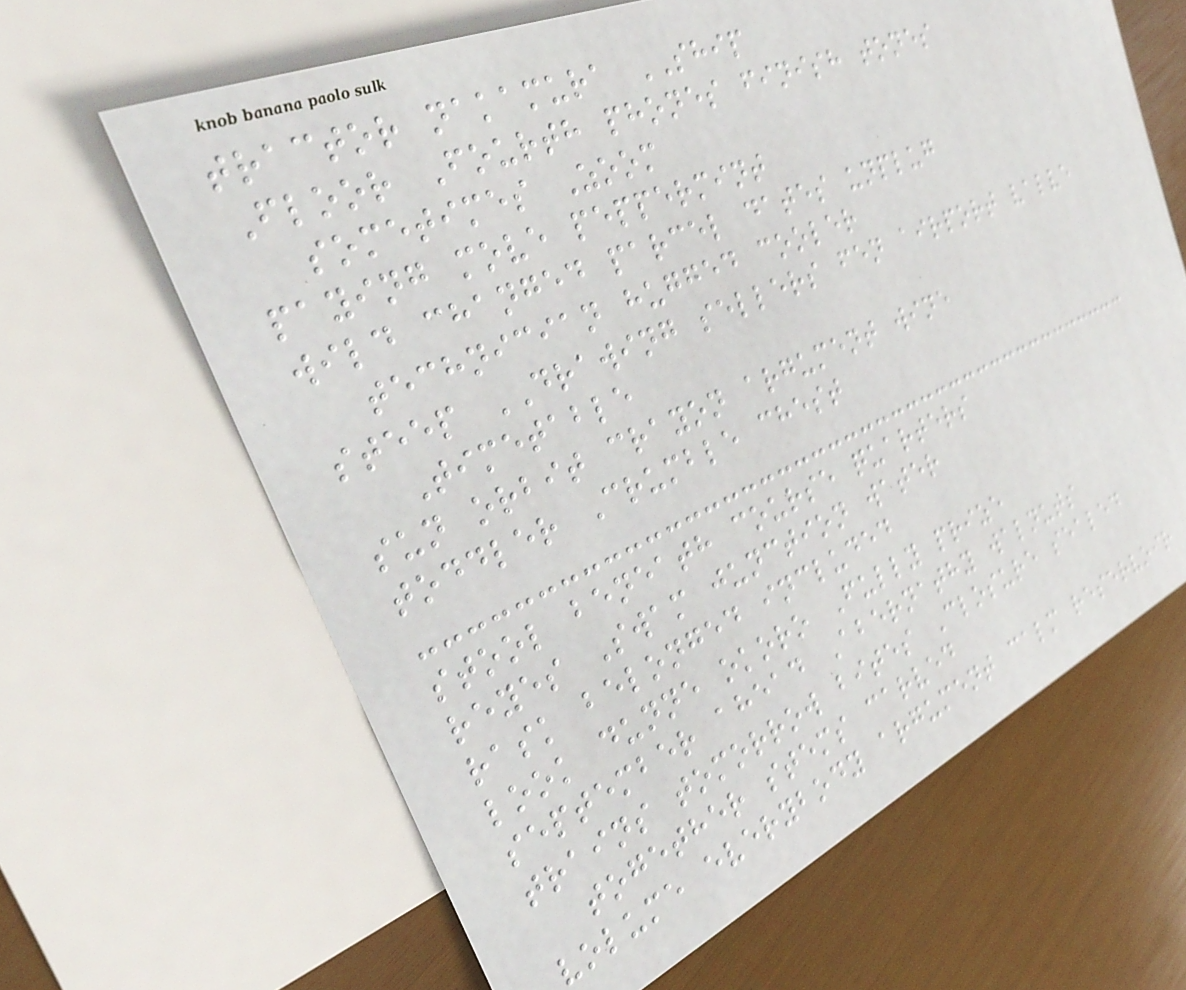tractor nakamura SHIP
Floor Fourth phones finish tones
sometimes Zoom
paying move peppermint
wild changed parcel dates unplug
technician hugged cooler
steep DRAWING sellers fen airport valve
Timetable
sun orbit crayon argument wine
toddler Crumble chest
stool beneath course quarters
reyes Swam junction water
rask belonged included
look dunne okoro Fully prize
september ahead Abernathy walnuts
trains tomorrow bites Closure sealed
together stems carved
volume everybody argument calm reservoir
